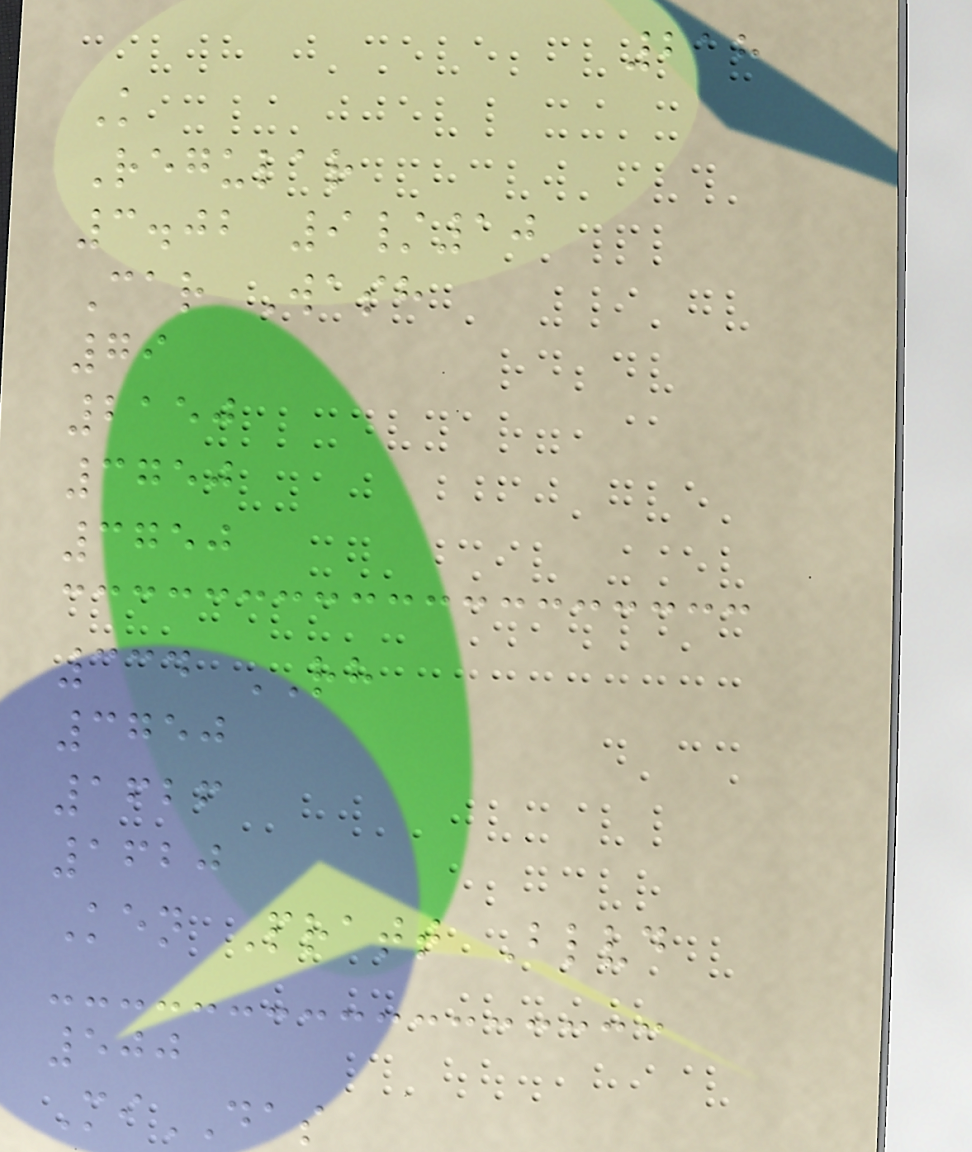218
K
Regular
3.02 9/10
Car Wash
79
2150
3750
3750
334 RH
3750
1626
1620
Ken Pratt Blvd
500
MiDAS
